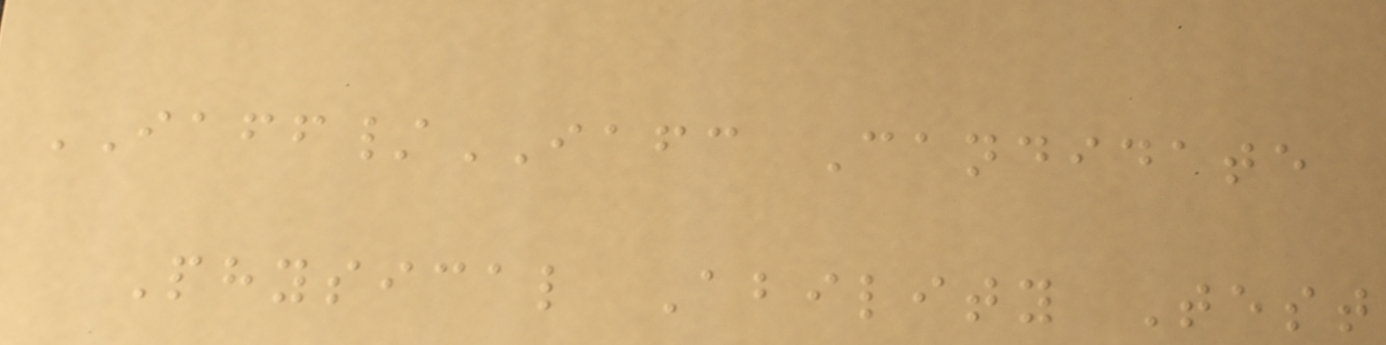IAFF/IAFC Candidate
Physical Ability Test
